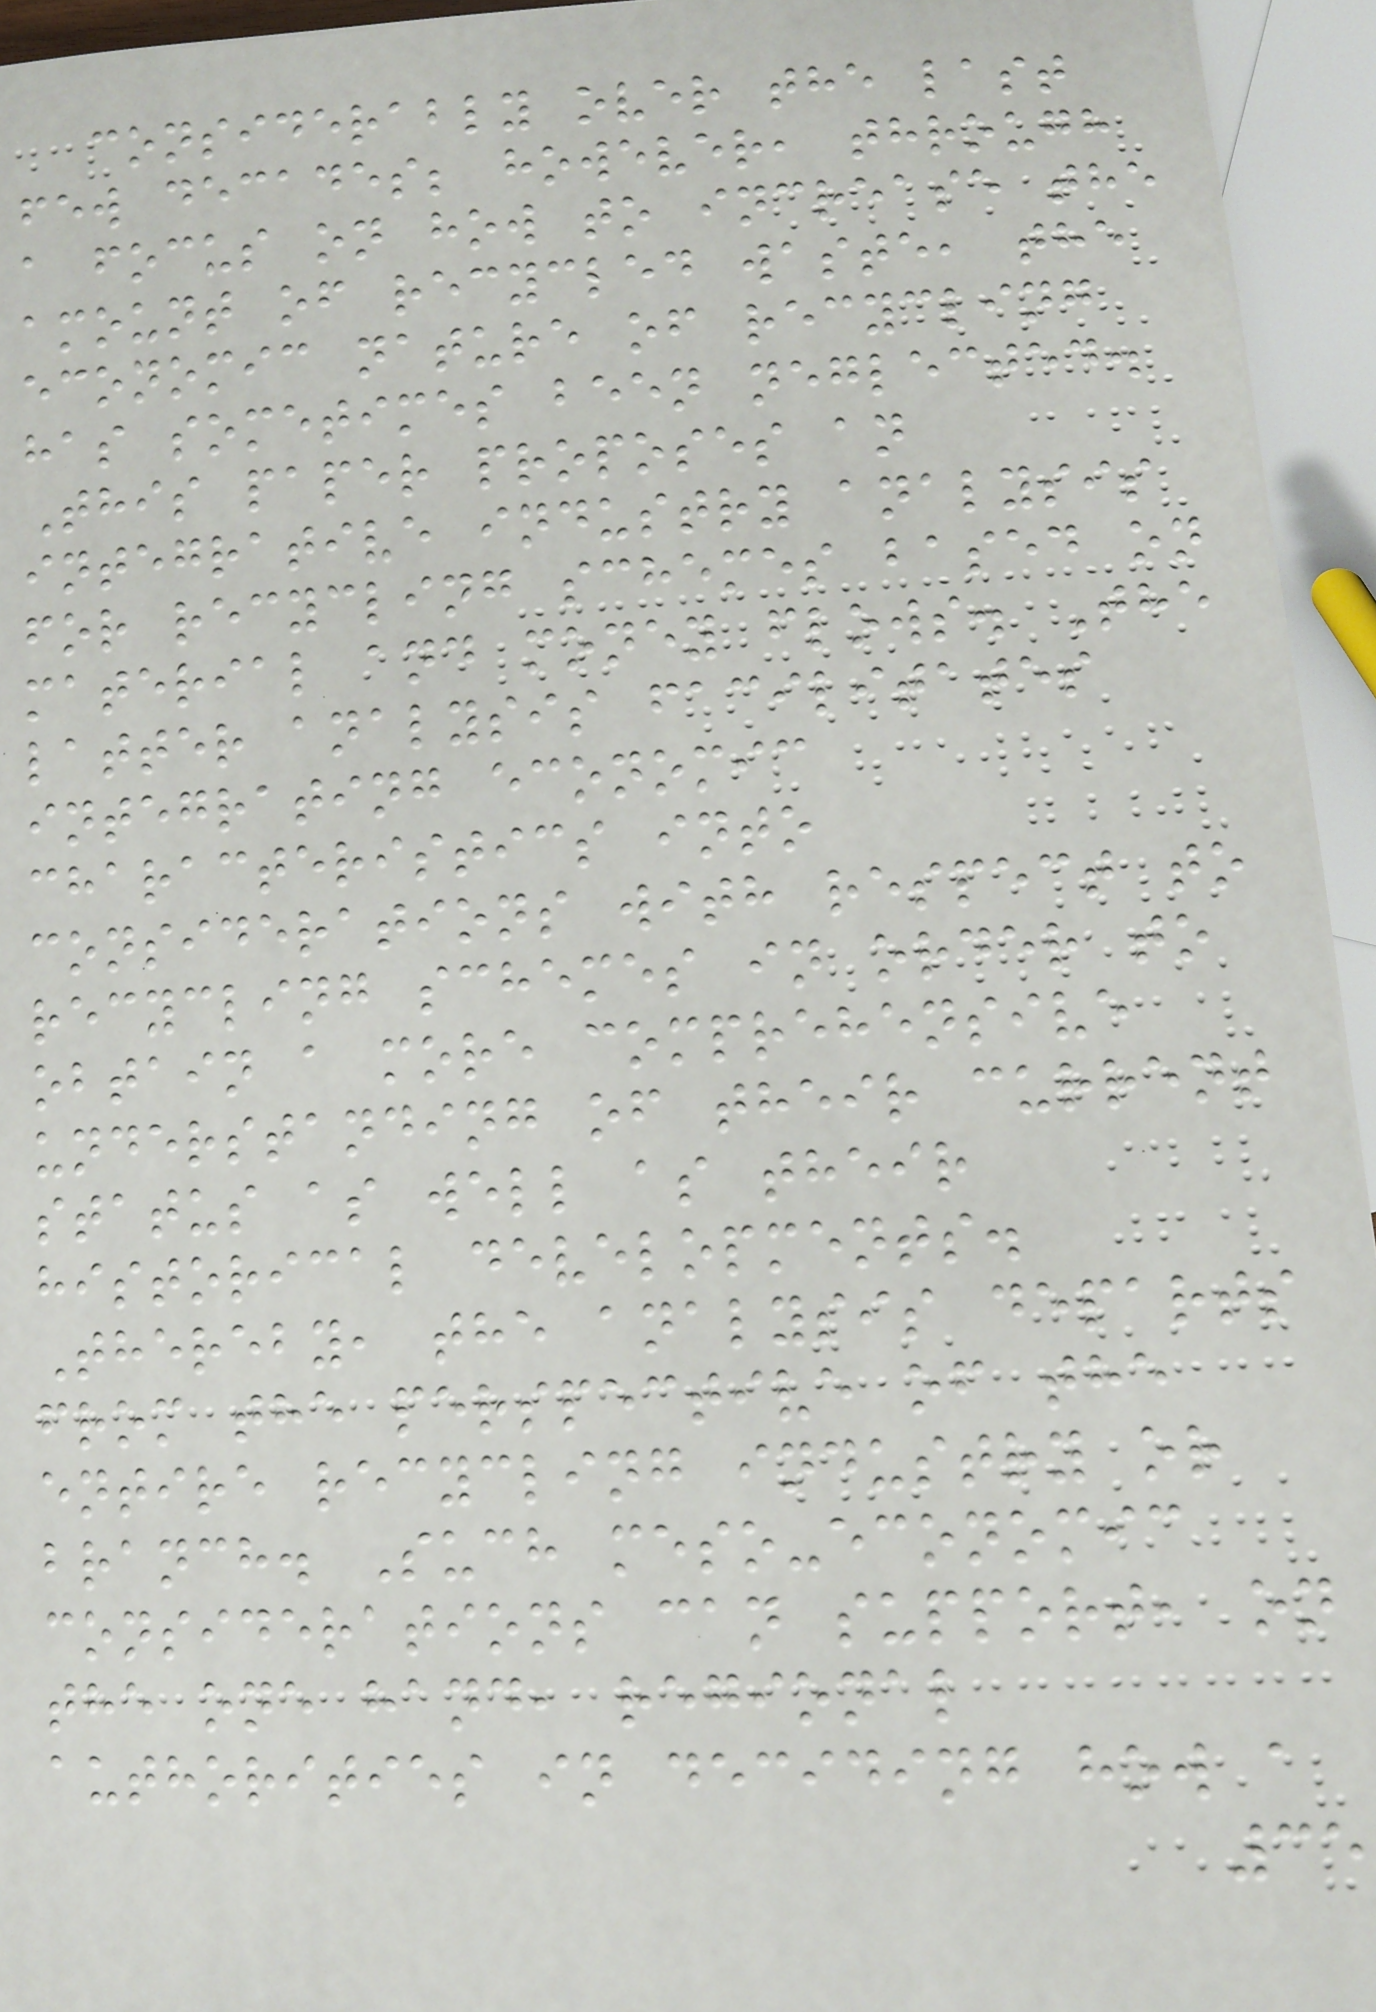considerably over the last
few decades; however, through
a focus on how to increase the
amount of recycled waste, the
economic nature of recycling
has sometimes been neglected.
This paper proposes an
integrative industry analysis
for recycling schemes based on
material and money flows. The
latter analysis facilitates
integrating economic
characteristics into
considerations with respect to
recycling schemes in order to
obtain a more comprehensive
understanding of their current
status as well as their
historical developments.
Thereby, the analysis departs
from the perspective of the
entire recycling industry or
branch. Such meso-economic
considerations can support, on
the one hand, regional
authorities in deciding how a
35
